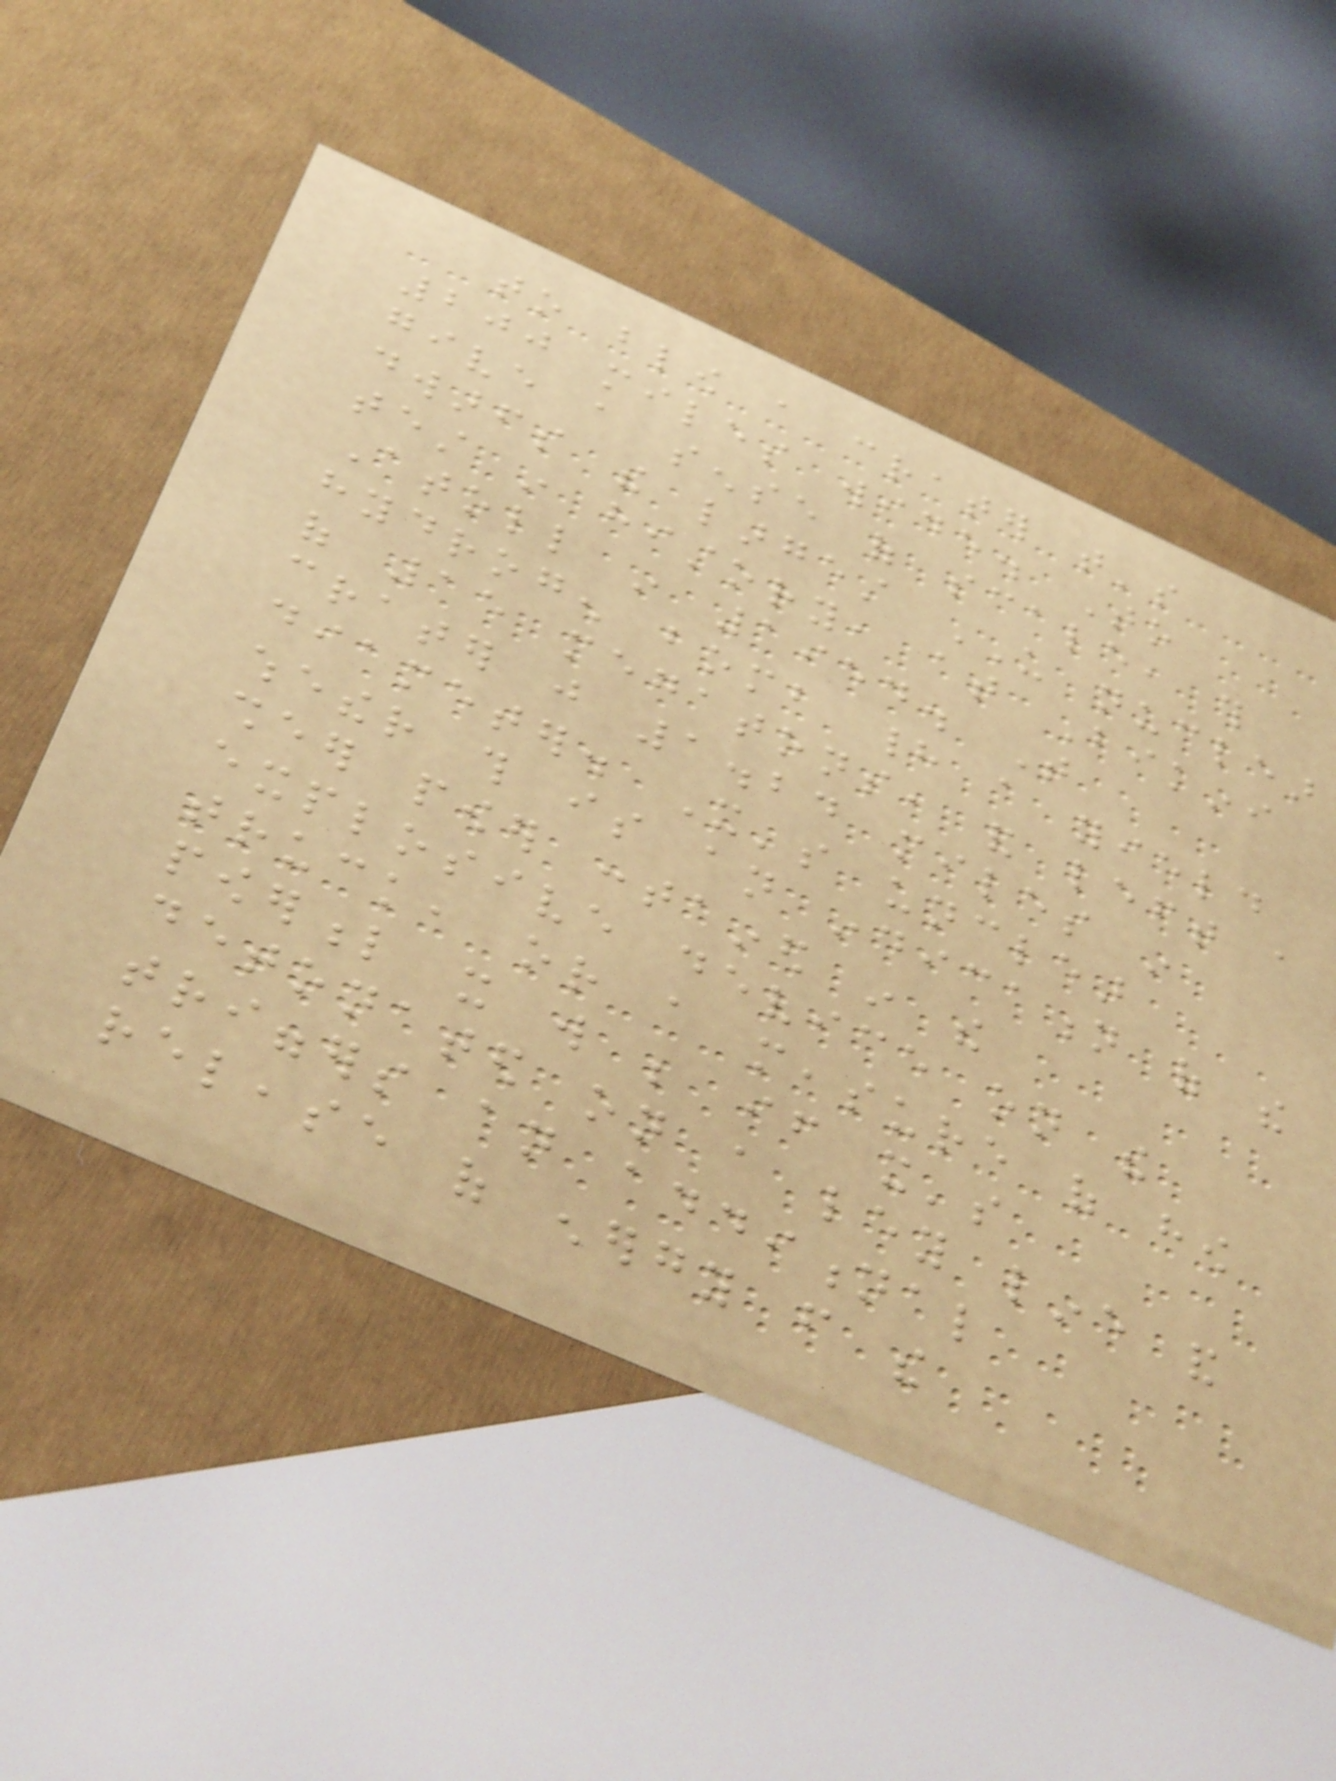to blow a crater that's
200 miles wide. To
give a sense of scale, this
dwarfs the largest US nuclear
test in history, at Bikini
Atoll in 1954. That
hydrogen bomb had a yield
of 15 megatons, and left a
crater just 1.24 miles in
diameter. It's unclear
whether this is an indication of the
sheer power contained in the
explosive device on the
truck, or a measure of how
powerful it will be if it's
detonated on a ley line and
triggers an additional
release of energy from the
